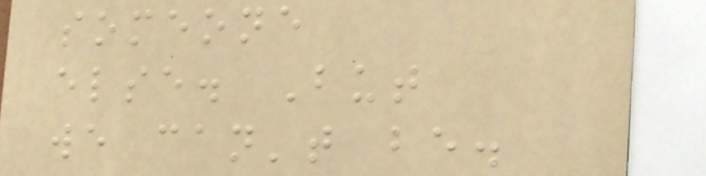someone
else. But
we can't be.
